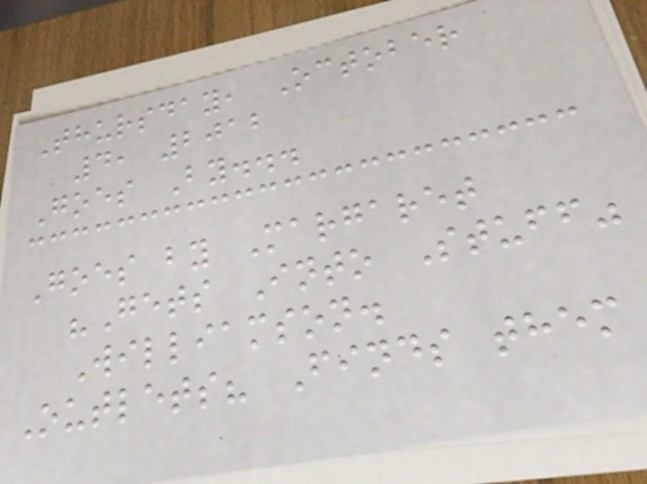Thursday, October
4, 2012
Goes By...
Goes by Margaret
"Gets Into Stuff"
Williamson.
Outlets? Finds them
